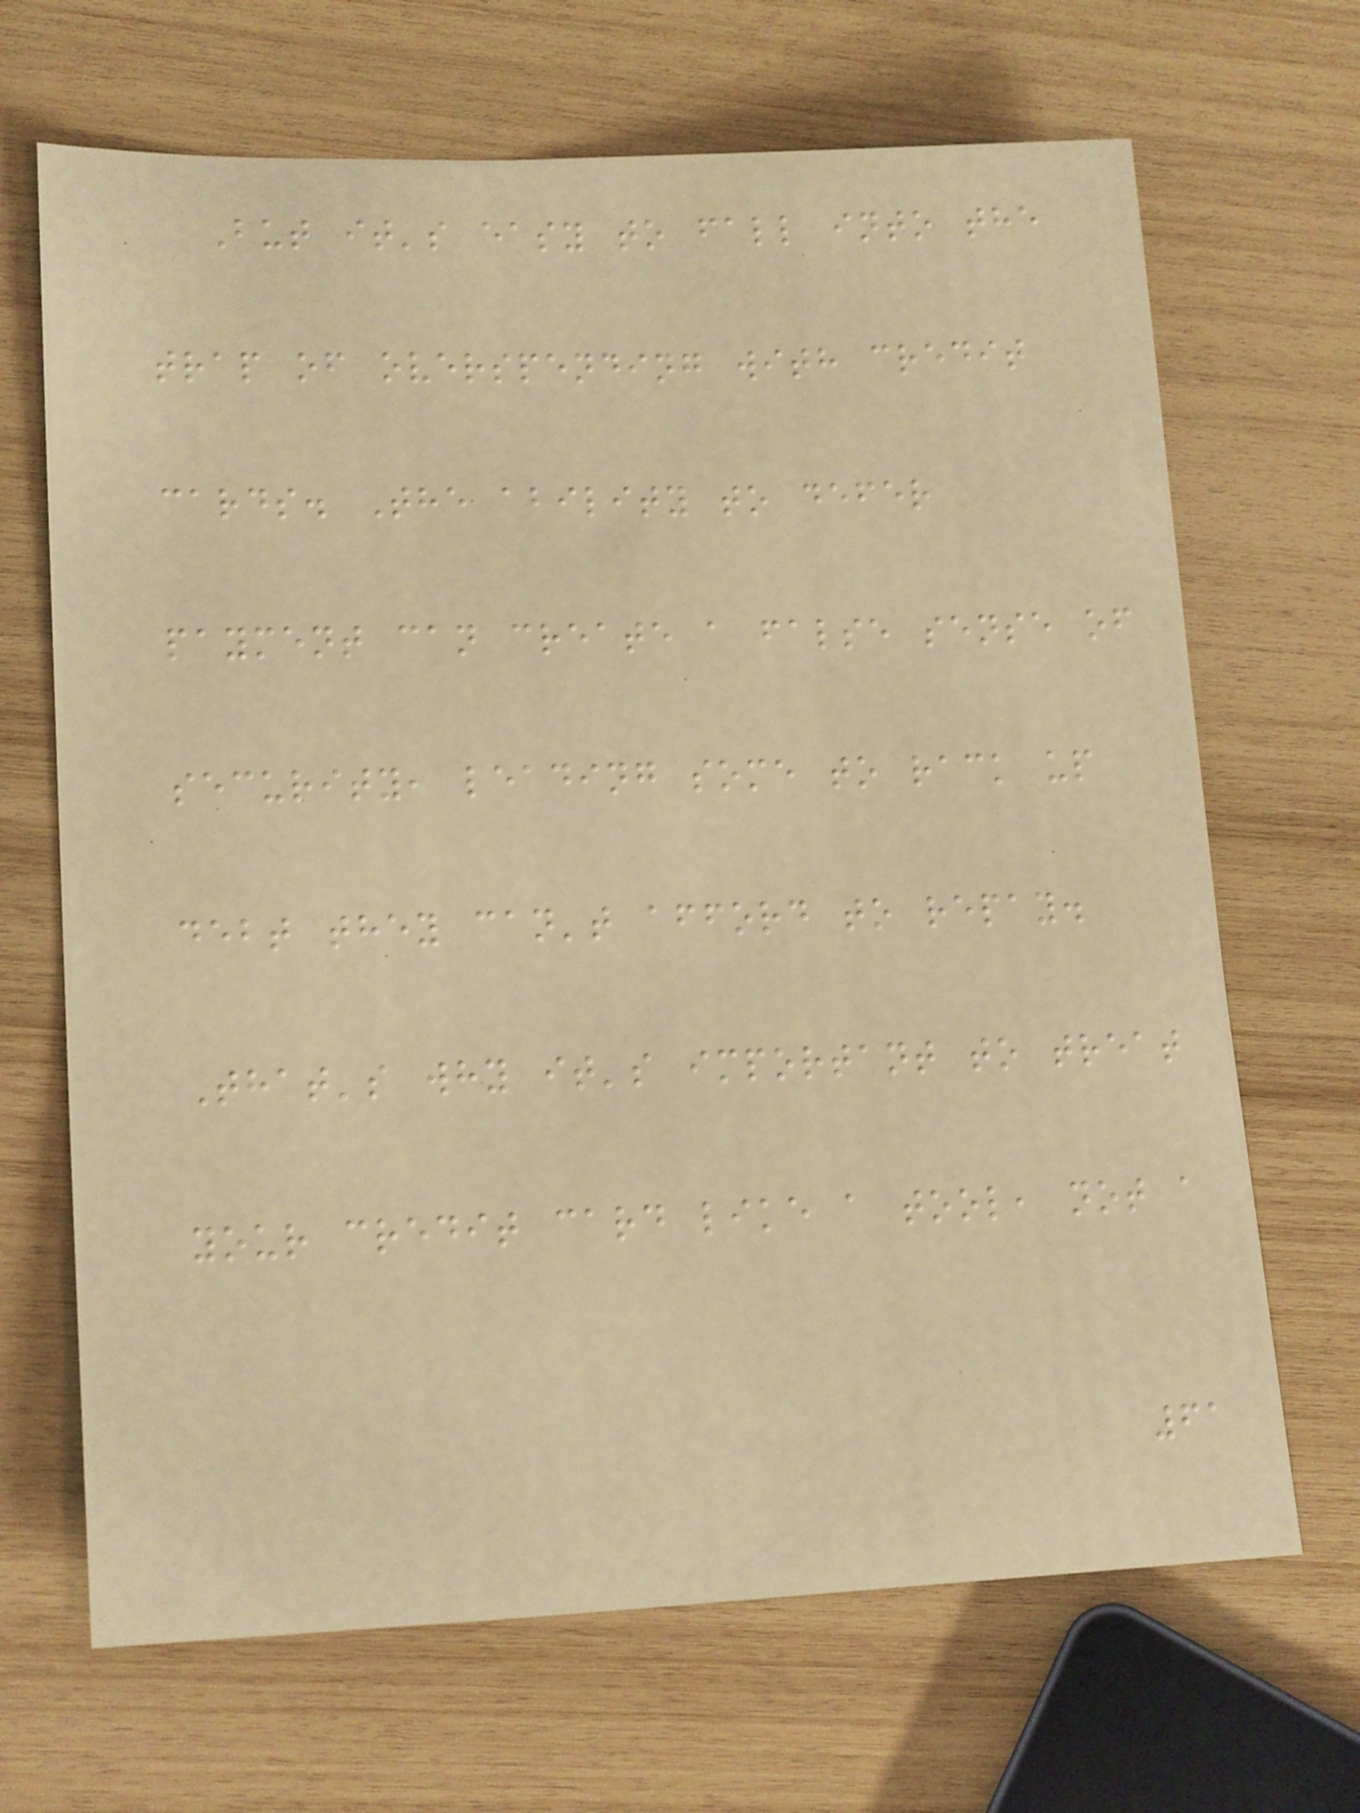But it's easy to fall into the
trap of overspending with credit
cards. The ability to defer
payment can create a false sense of
security, leading some to rack up
debt they can't afford to repay.
That's why it's important to treat
your credit card like a tool, not a
61
